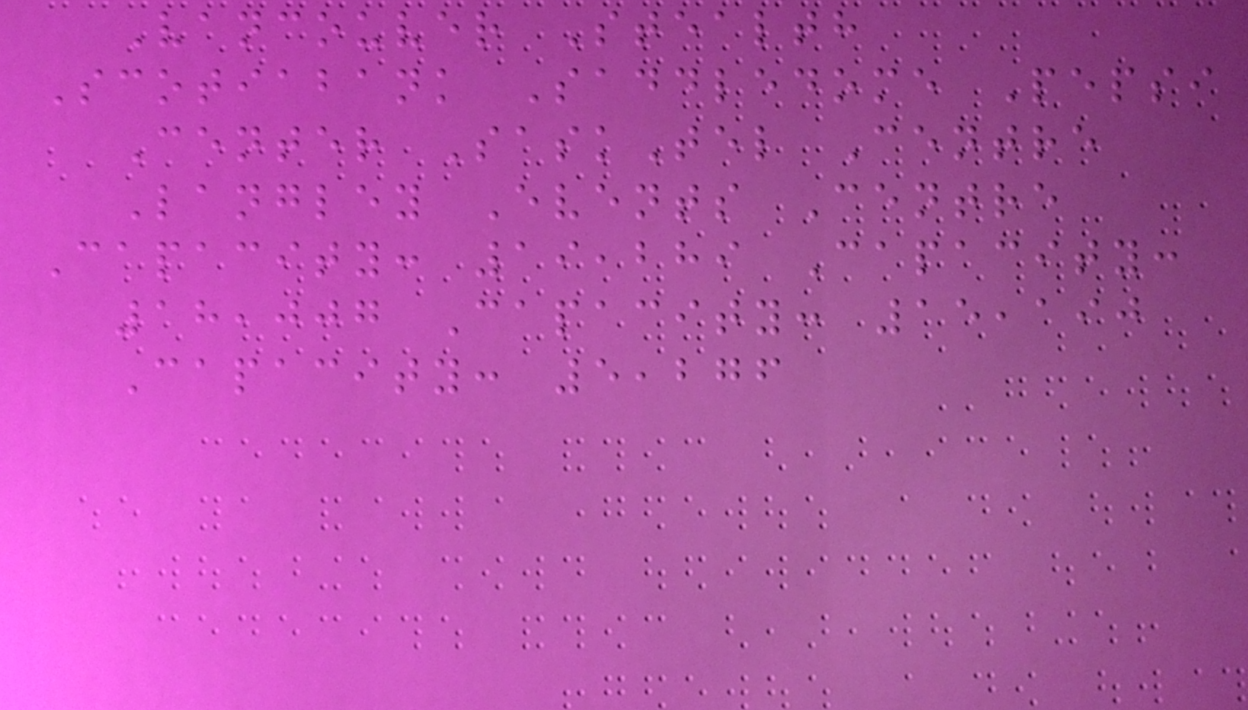Vancouver Stealth
Scotiabank Saddledome Pepsi
Center SaskTel Centre
Langley Events Centre
Capacity: 19,289 Capacity:
18,007 Capacity: 15,190
Capacity: 5,276
